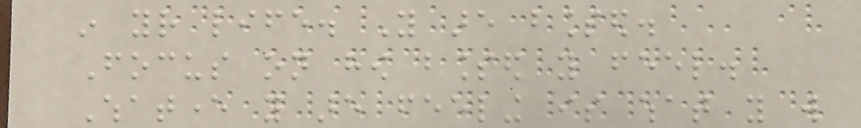in your life. You are blessed.
Focus on how blessed you feel.
Whatever you are feeling is what you will
